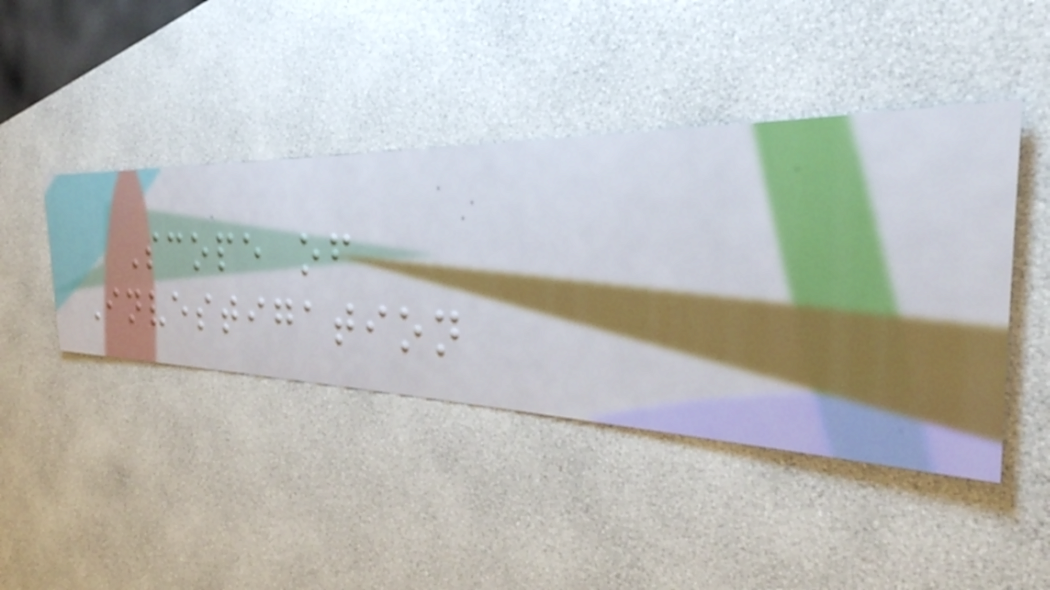Scope of
Investigation
